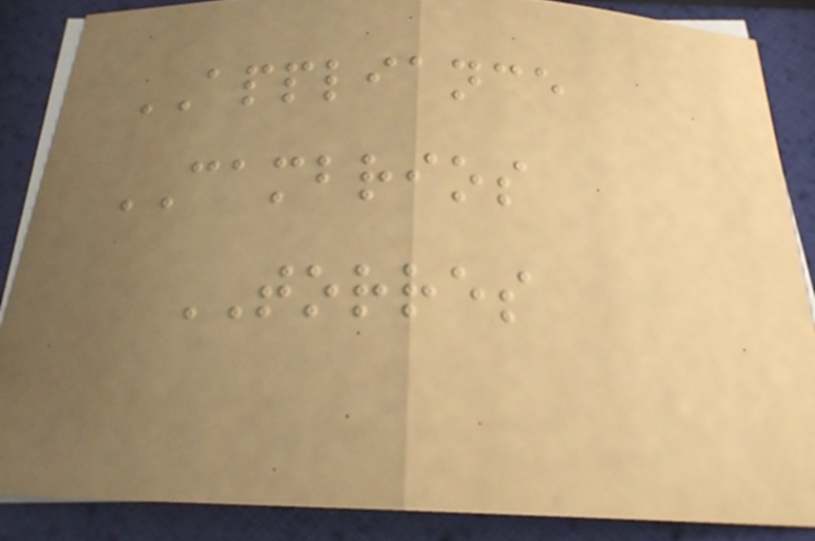APPLIANCE
CAMBRIOS
TORRES
